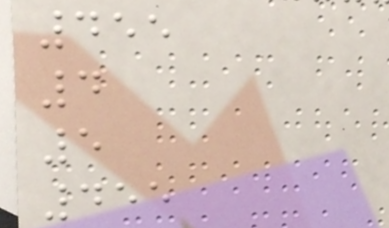455
4
5
455
